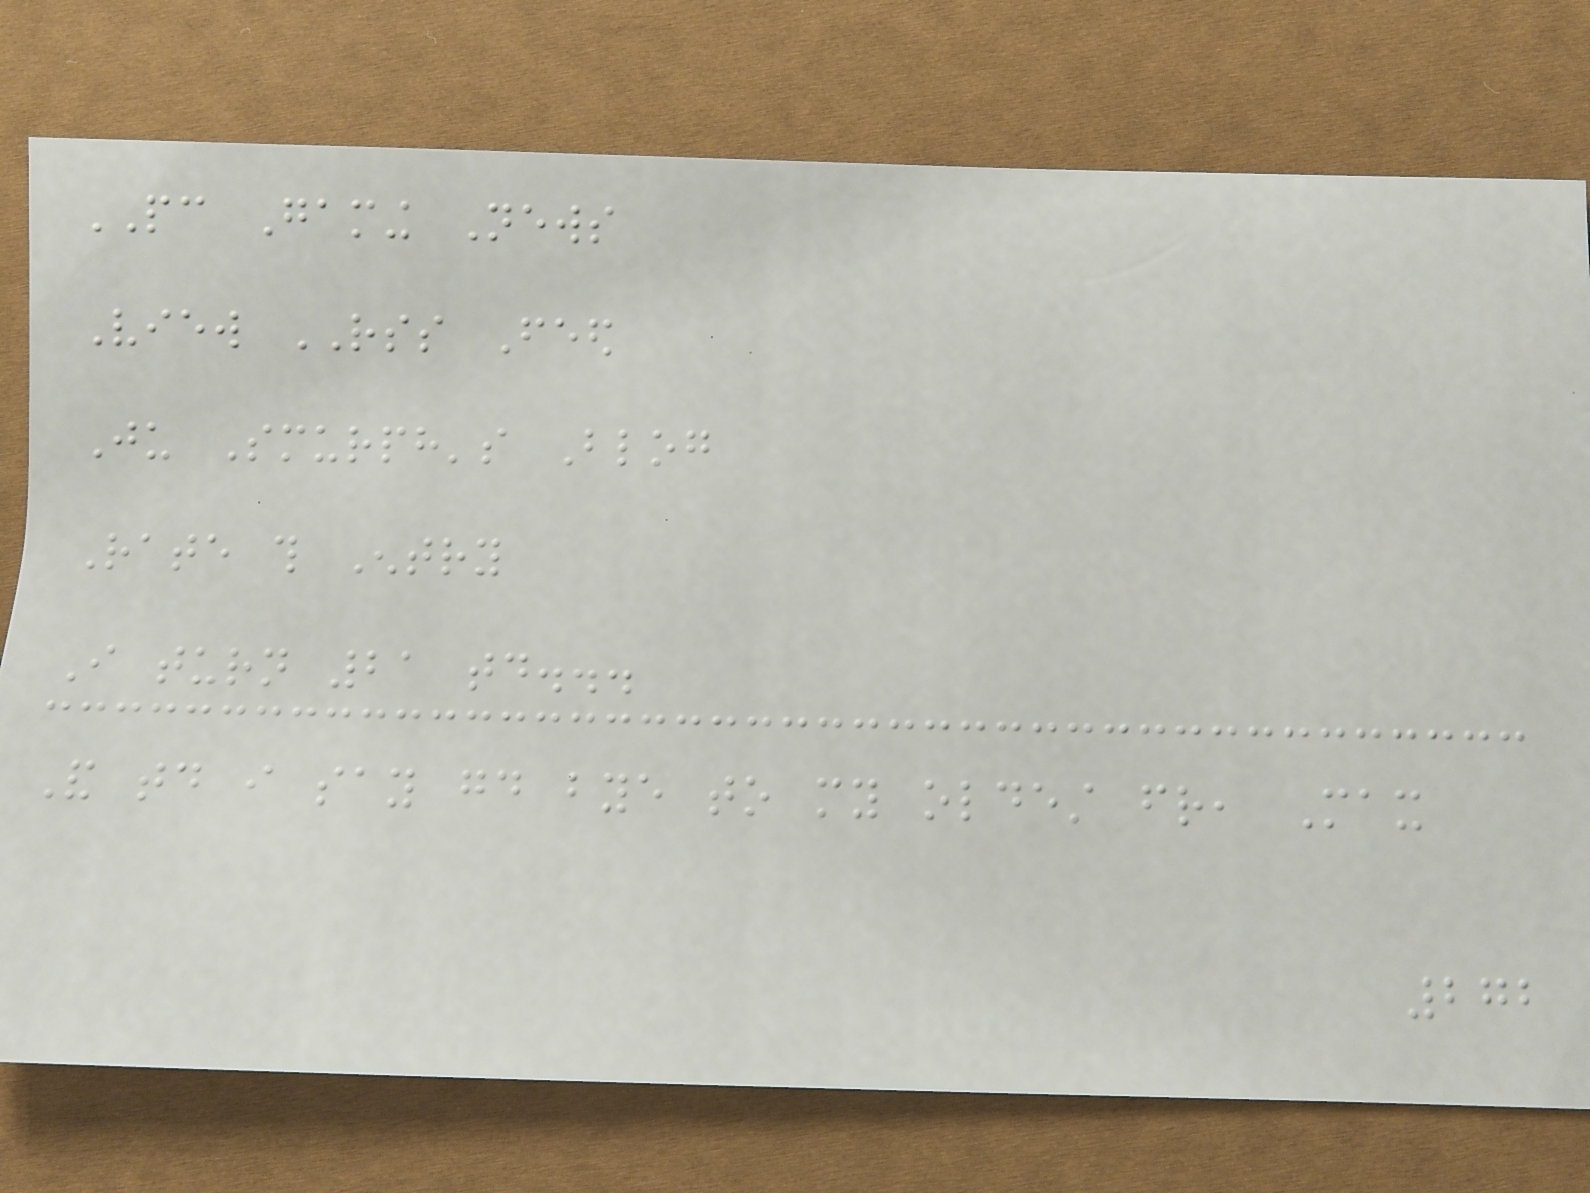PC Gaming News
View RSS Feed
Ju Smurph's Blog
Rate this Entry
I turn 21 today...
And today i say good bye to my oldest friend, Max
272
